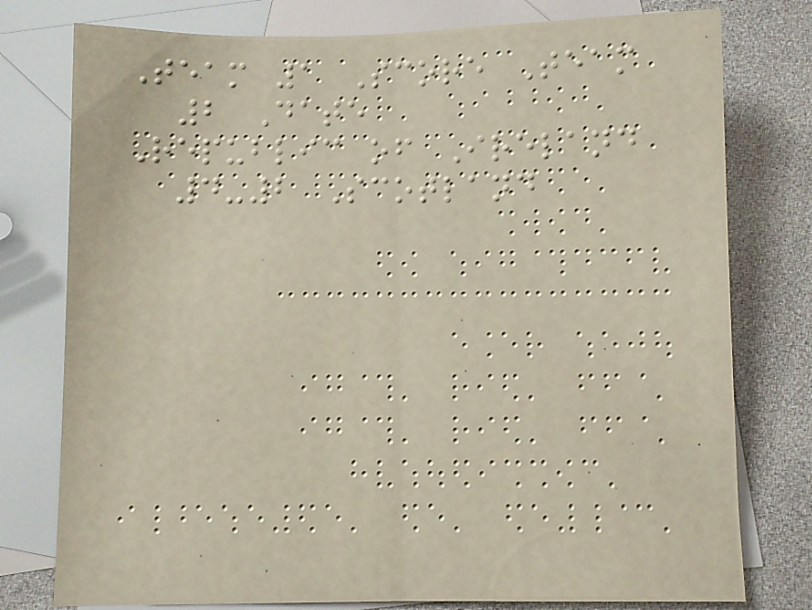Team 1 Score Team
2 Date
Republic of Ireland
4-2 Scotland
